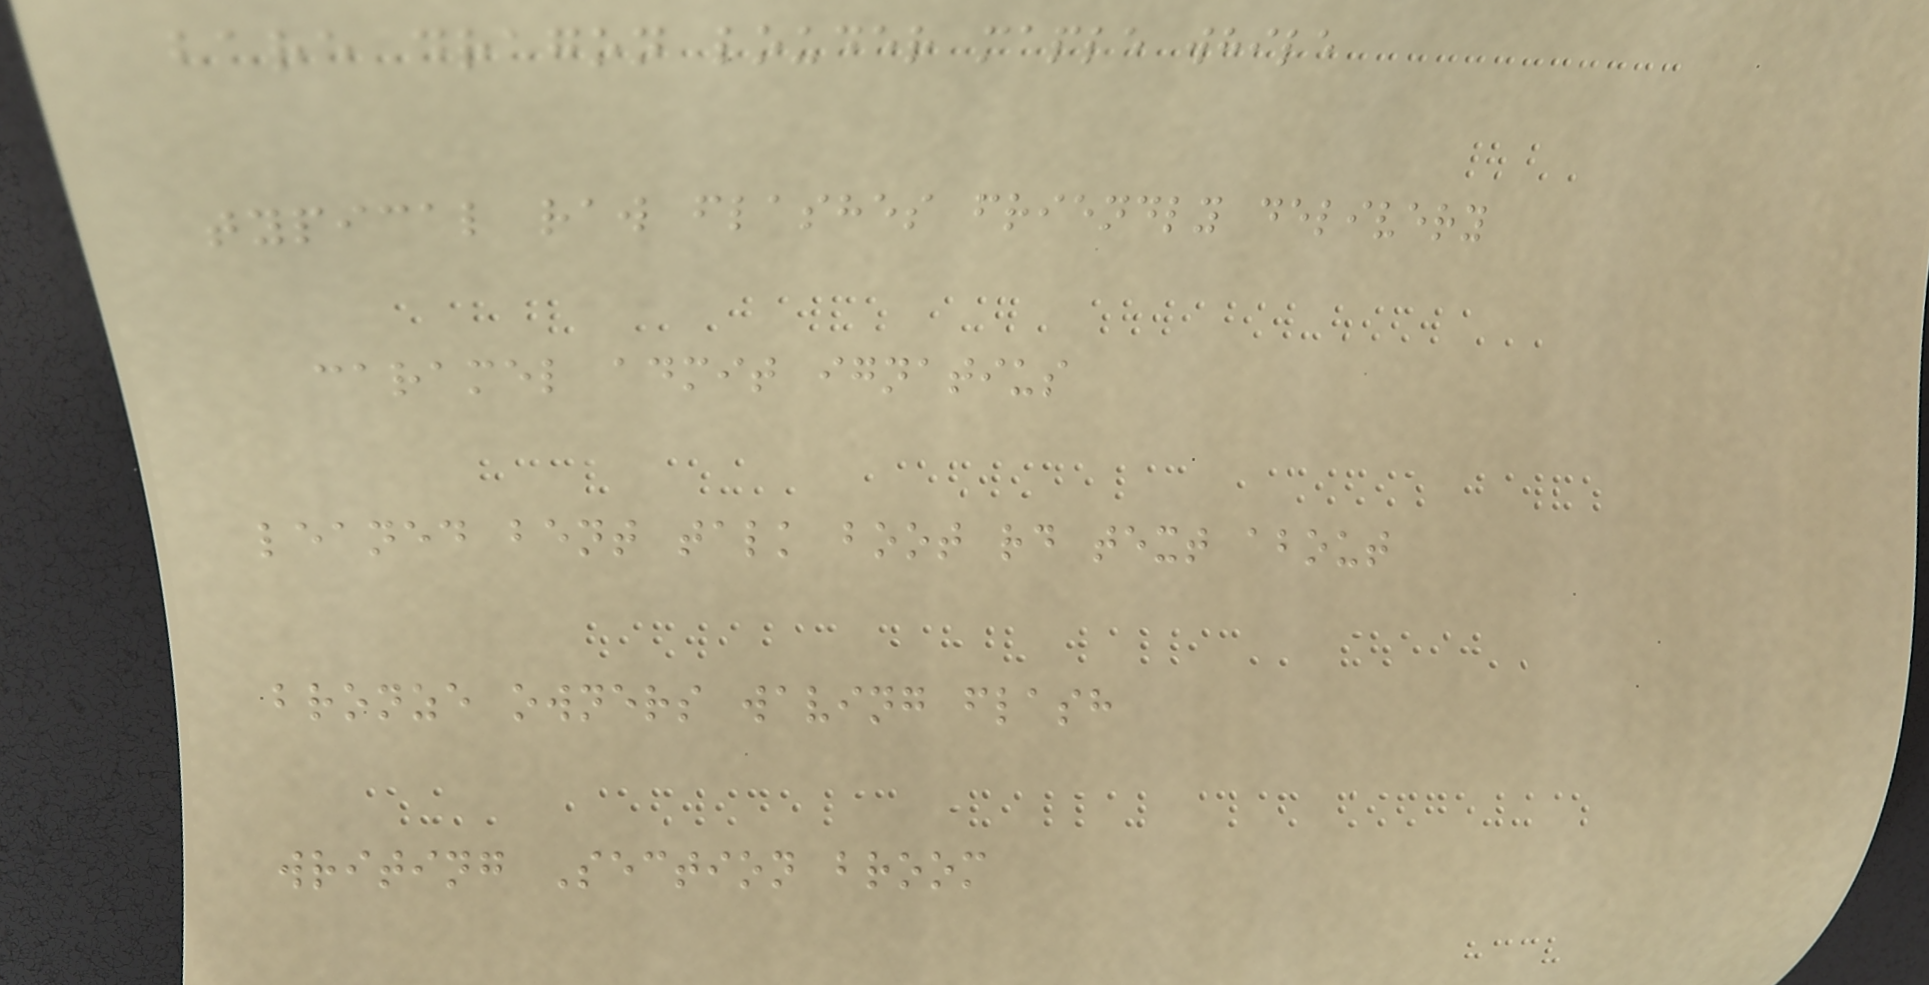bare dragon louder maple while
typical raw flashes friendly delivery
caramel admit ignatius
leaned bent talk boot rd text about
bronze owners waving flash
writing Section broom
